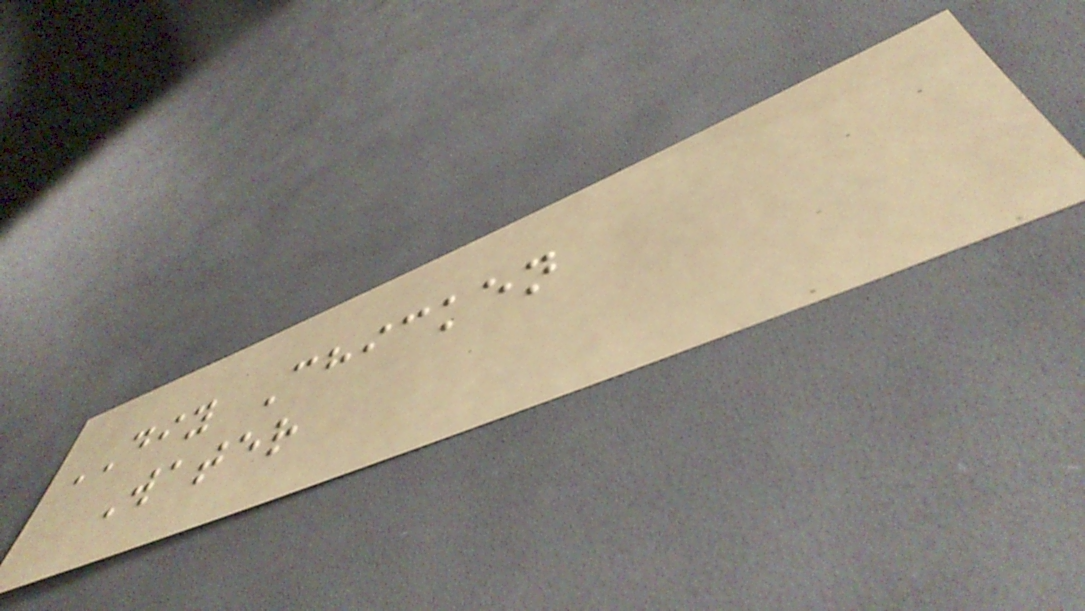DIY Chicken
Water
